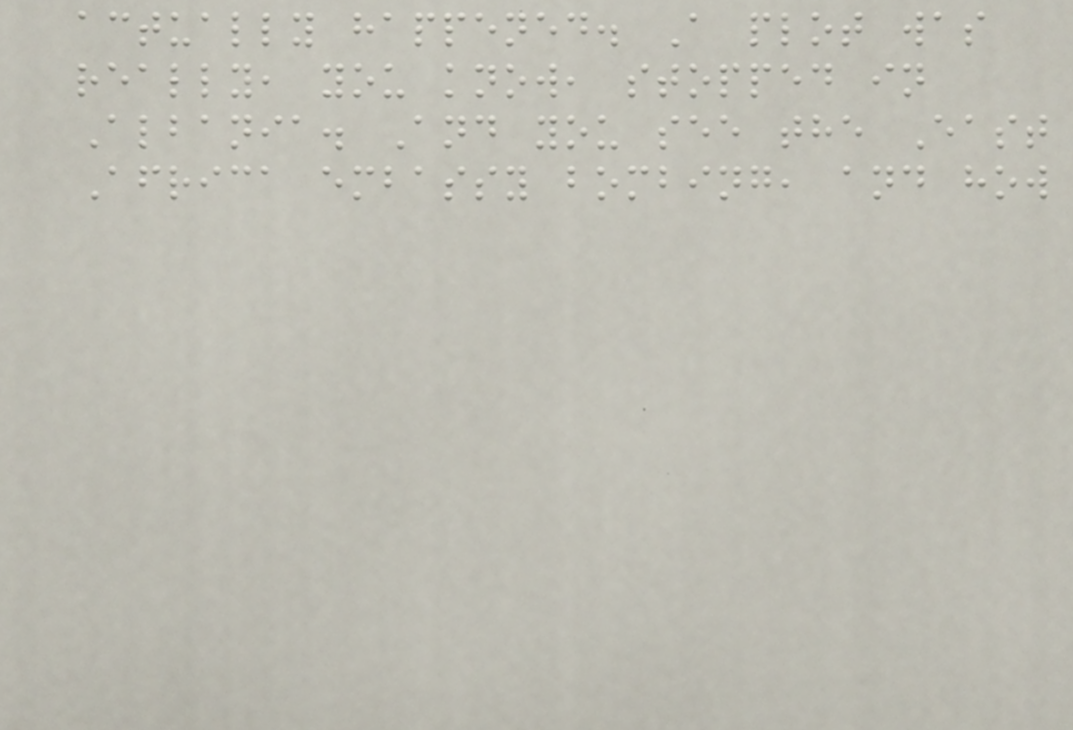actually happened. A plot was
really, you know, stopped in
Albania. And you see the East
Africa embassy bombing, and how
